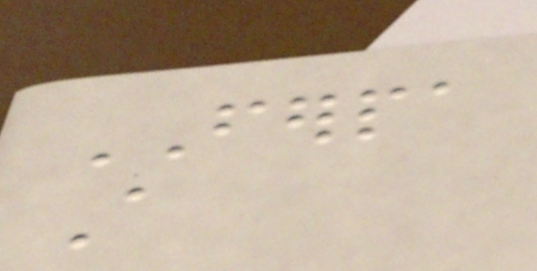FERPA
A
